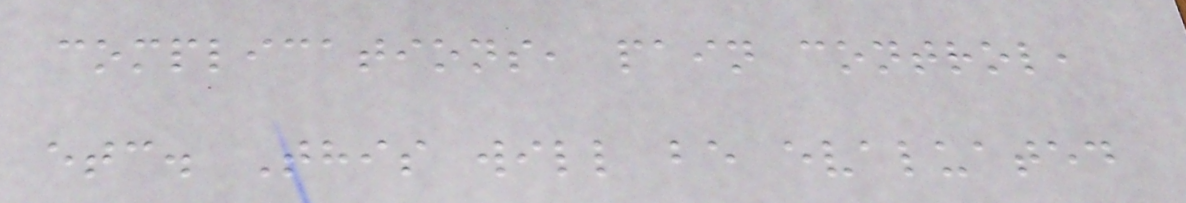complications, pain control,
etc. This will be evaluated
